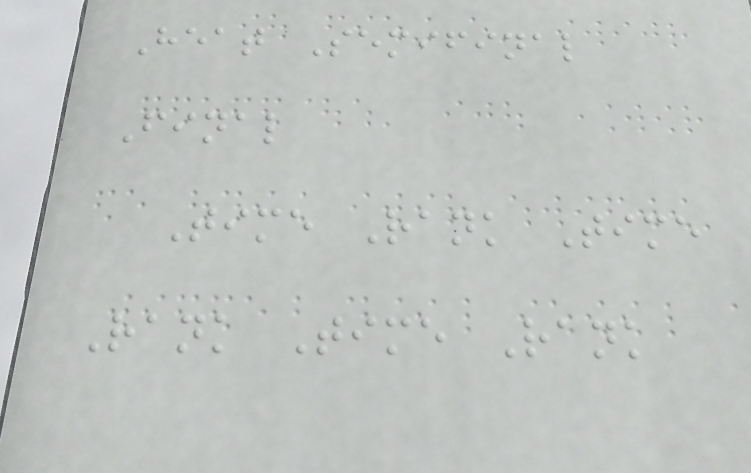Heat Semifinal
Final
Time Rank Time
Rank Time Rank
